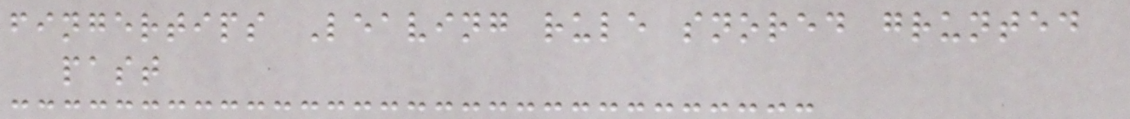fingertips Leaving rule snored grunted
past
